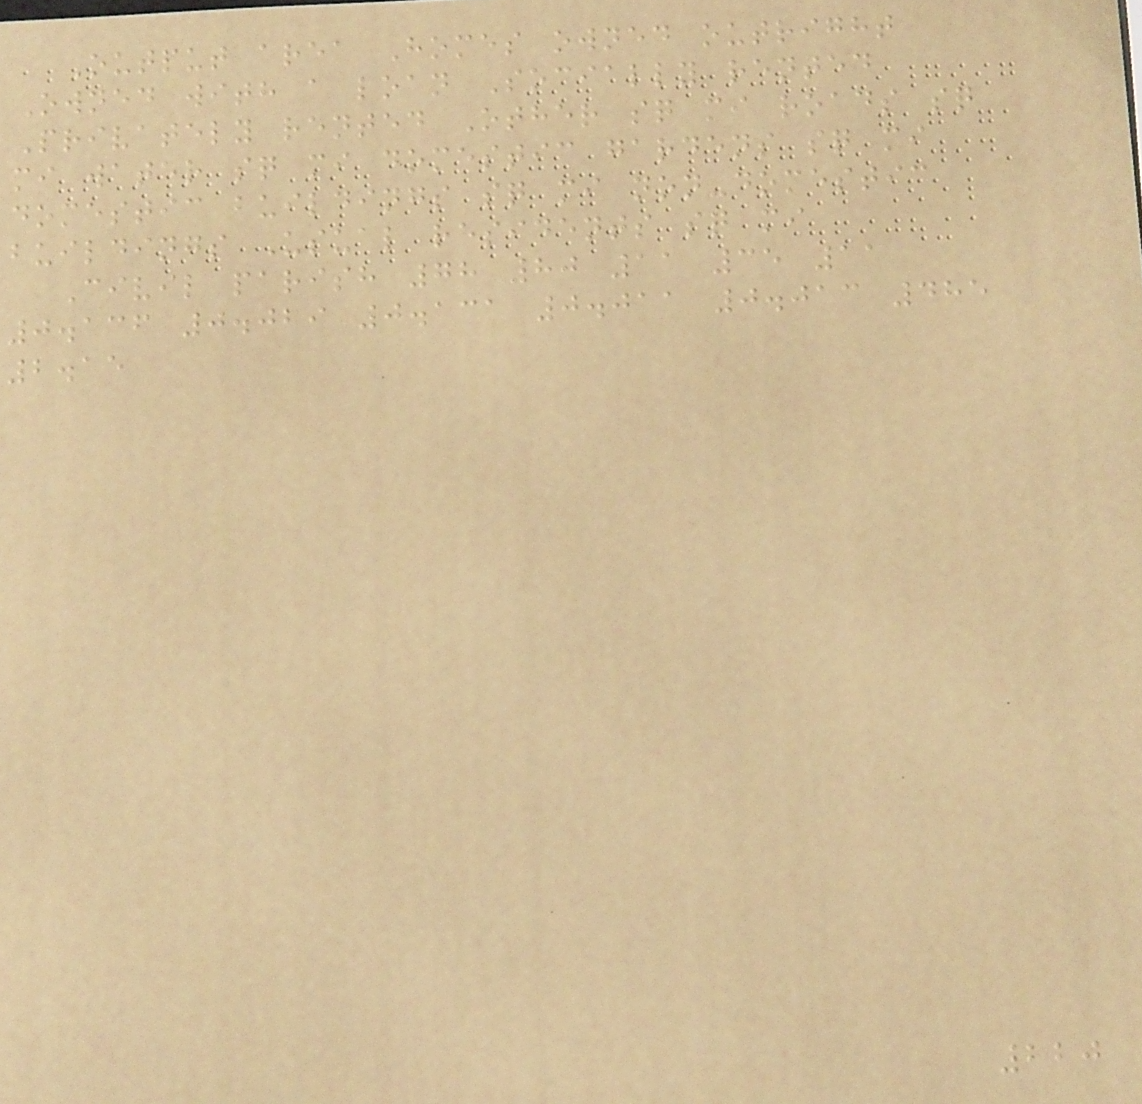Output area Homes owned outright
Owned with a loan Socially rented
Privately rented Other sq mi roads sq
mi water sq mi domestic gardens sq mi
domestic buildings sq mi non-domestic
buildings Usual residents sq mi
Civil parish 78 80 11 35 11
0.136 0.029 0.131 0.011 0.013 485
2.15
220
